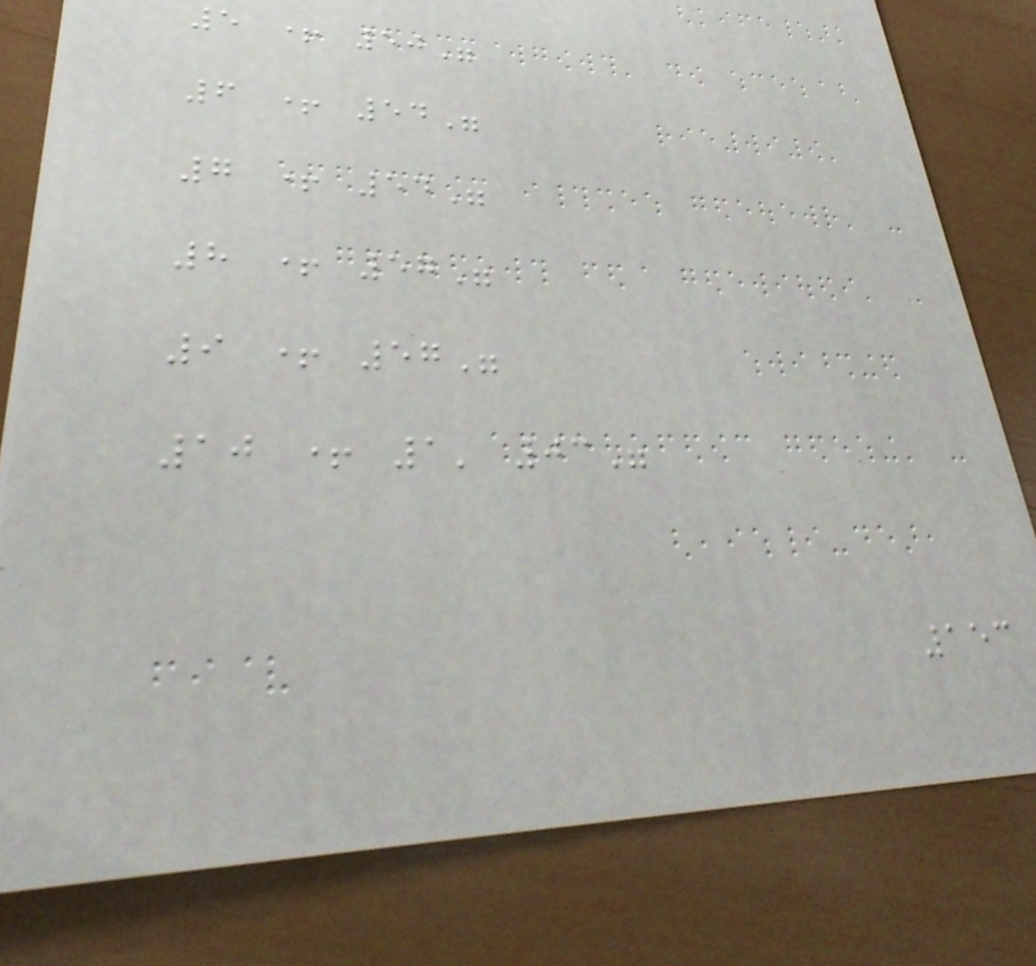5 + 50"
6 + 54"
7 + 54"
8 + 57"
9 + 57"
10 + 1' 03"
153
